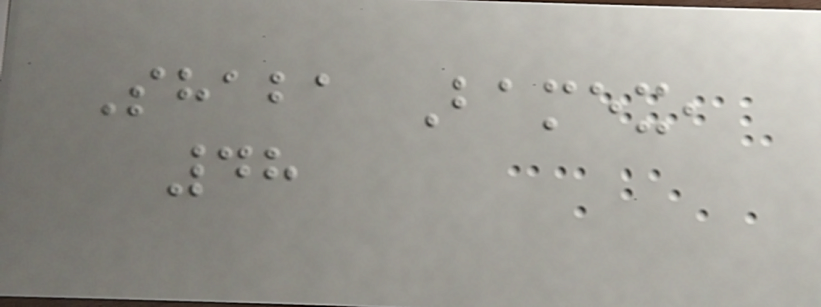Shaba Bamex,
48
